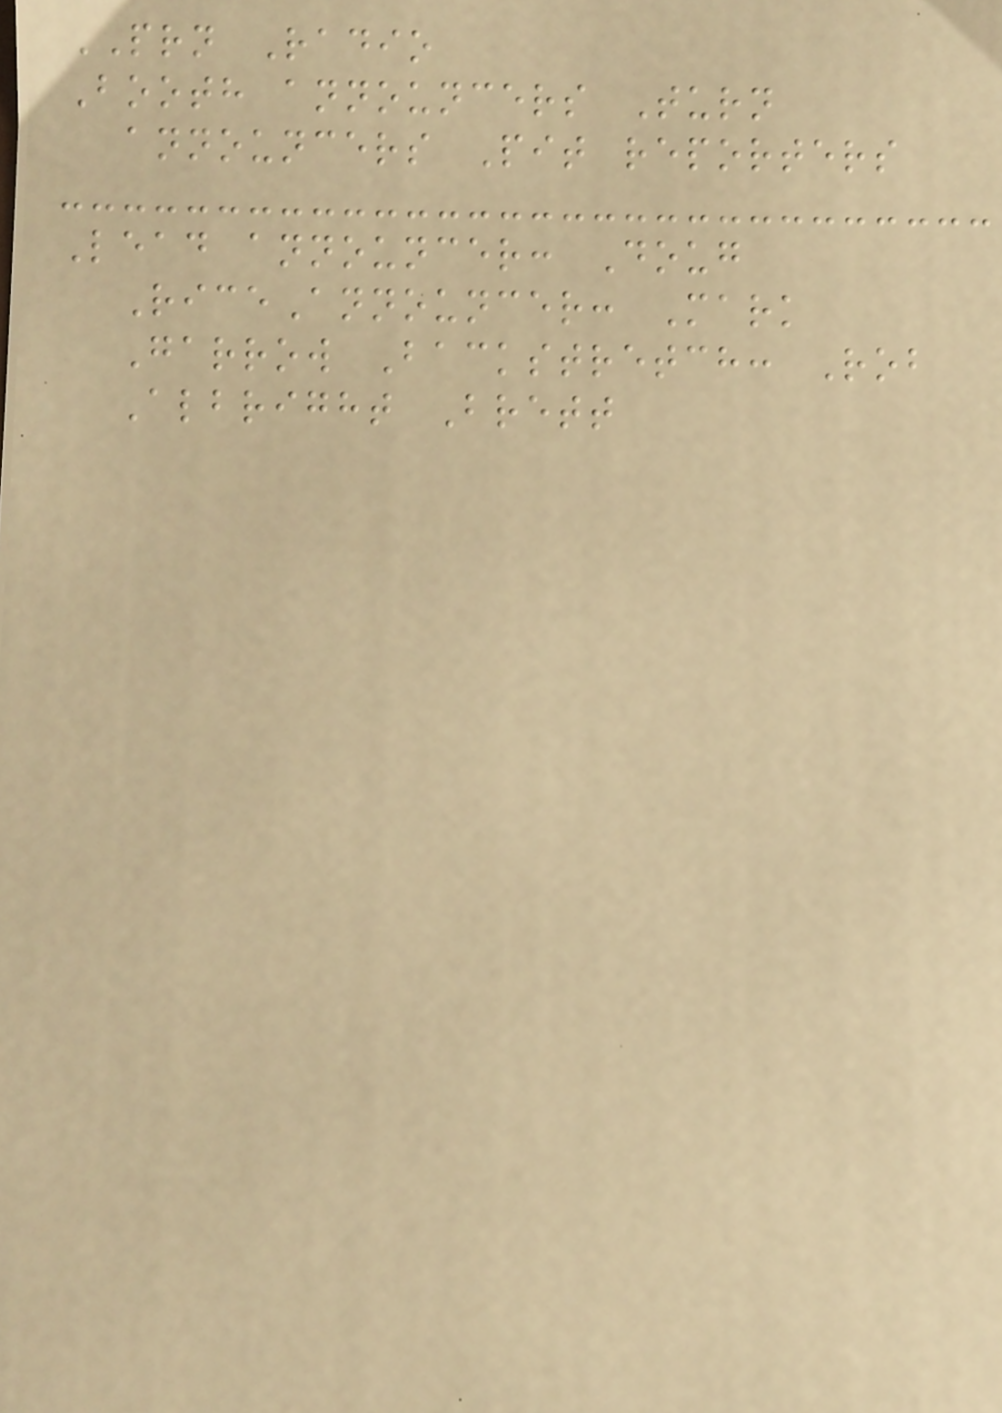PRN Radio
Booth announcers Turn
announcers Pit reporters
Lead announcer: Doug
RiceAnnouncer: Mark
Garrow Backstretch: Rob
Albright Brett
